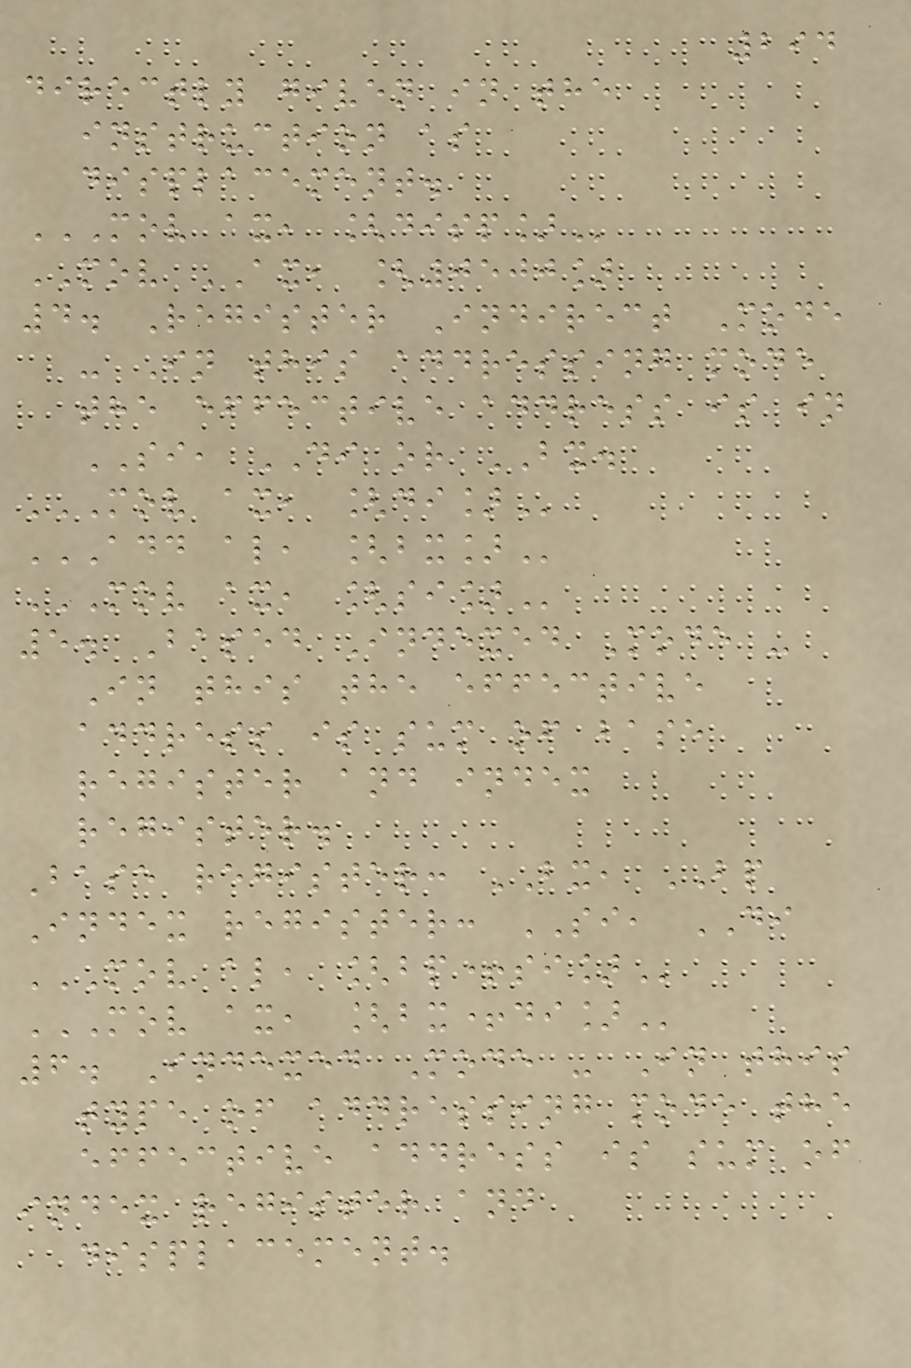294
directly given in the
instruction as
displacement.
MOV AX, [DISP]
MOV AX, [0500]
4. Register Indirect Mode
- In this addressing mode
the effective address is in
SI, DI or BX.
MOV AX, [DI]
ADD AL, [BX]
MOV AX, [SI]
5. Based Indexed Mode -
In this the effective
address is sum of base
register and index
register.
Base register: BX, BP
Index register: SI, DI
MOV AL, [BP+SI]
MOV AX, [BX+DI]
6. Indexed Mode - In this
type of addressing mode the
effective address is sum of
index register and
displacement.
